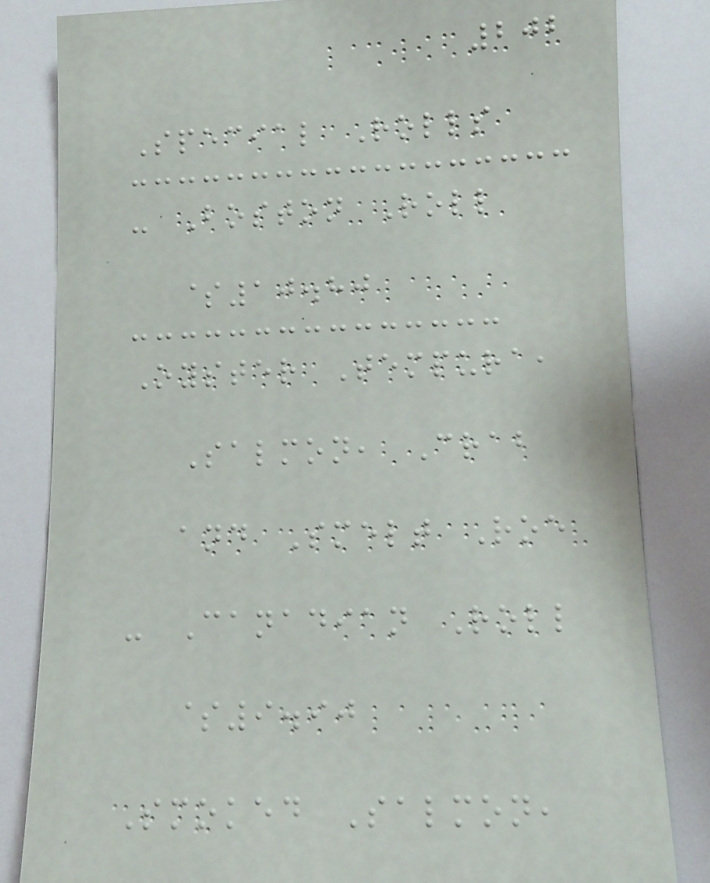202
Special Rolls
- Boston Roll
$10.80
Oyster Tempura,
Salmon, Crab
and Smelt Roe
- Canadian Roll
$9.90
Smoked Salmon,
